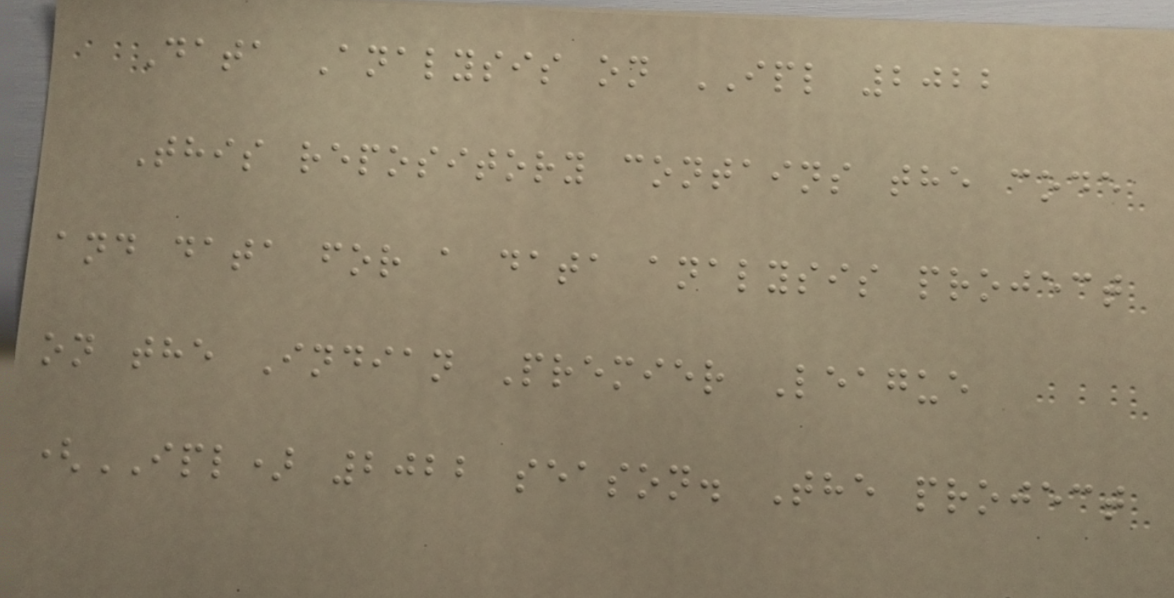Data Analysis on IPL 2022
This repository contains the code
and data for a data analysis project
on the Indian Premier League
(IPL) 2022 season. The project
